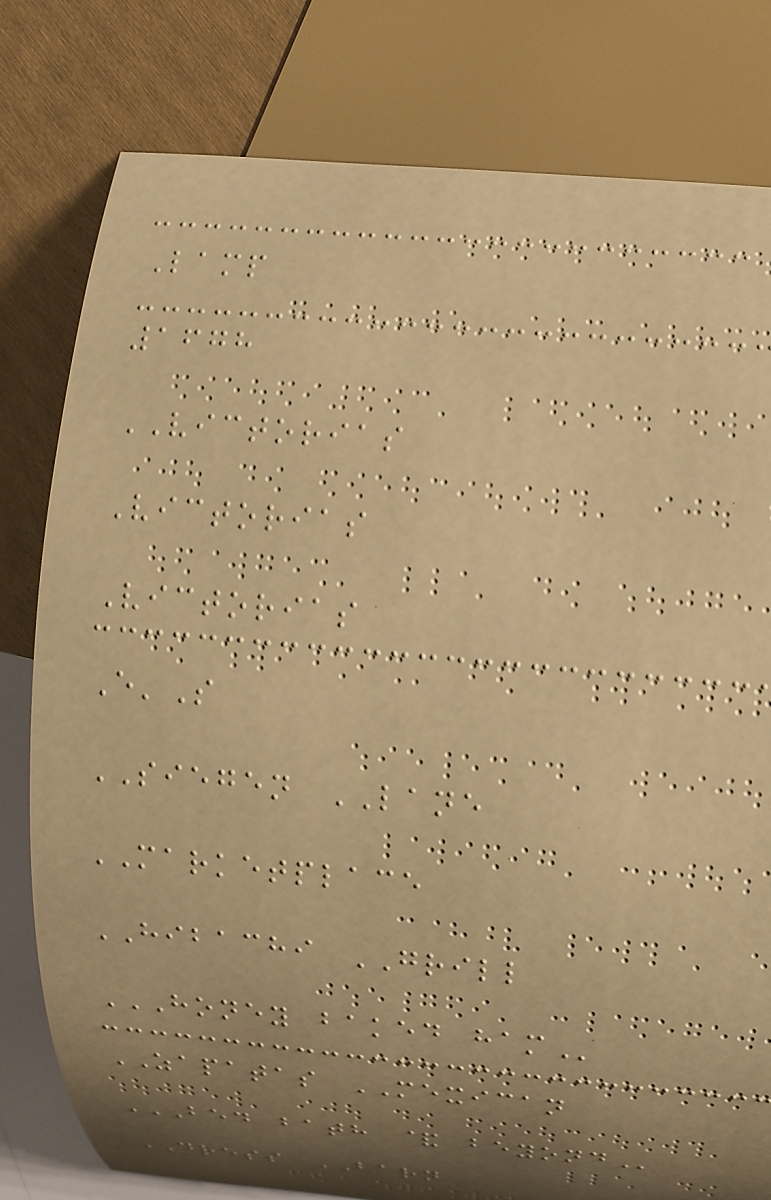Lamp
1678
VICTORIAS
Victorias
Victorias
E'S
SIEGEN LANE
MARKETPLACE
HIBACHI GRILL
HONEY BAKED HAM
ZAPATAS MEXICAN
BED BATH & BEYOND
DRESS BARN
